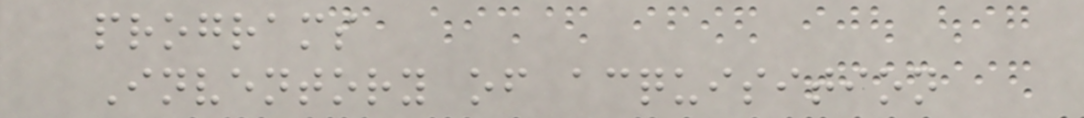programs
Inventory of acquisition
